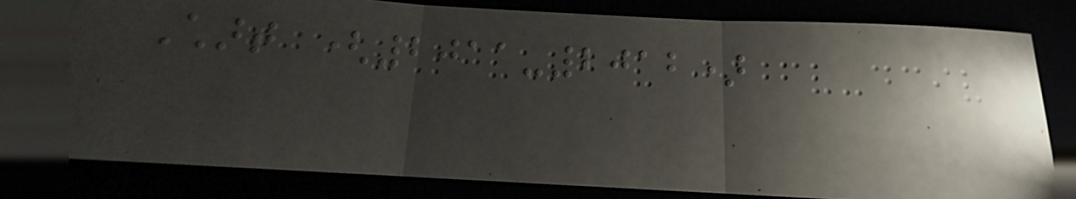Chart (2011-2012)
